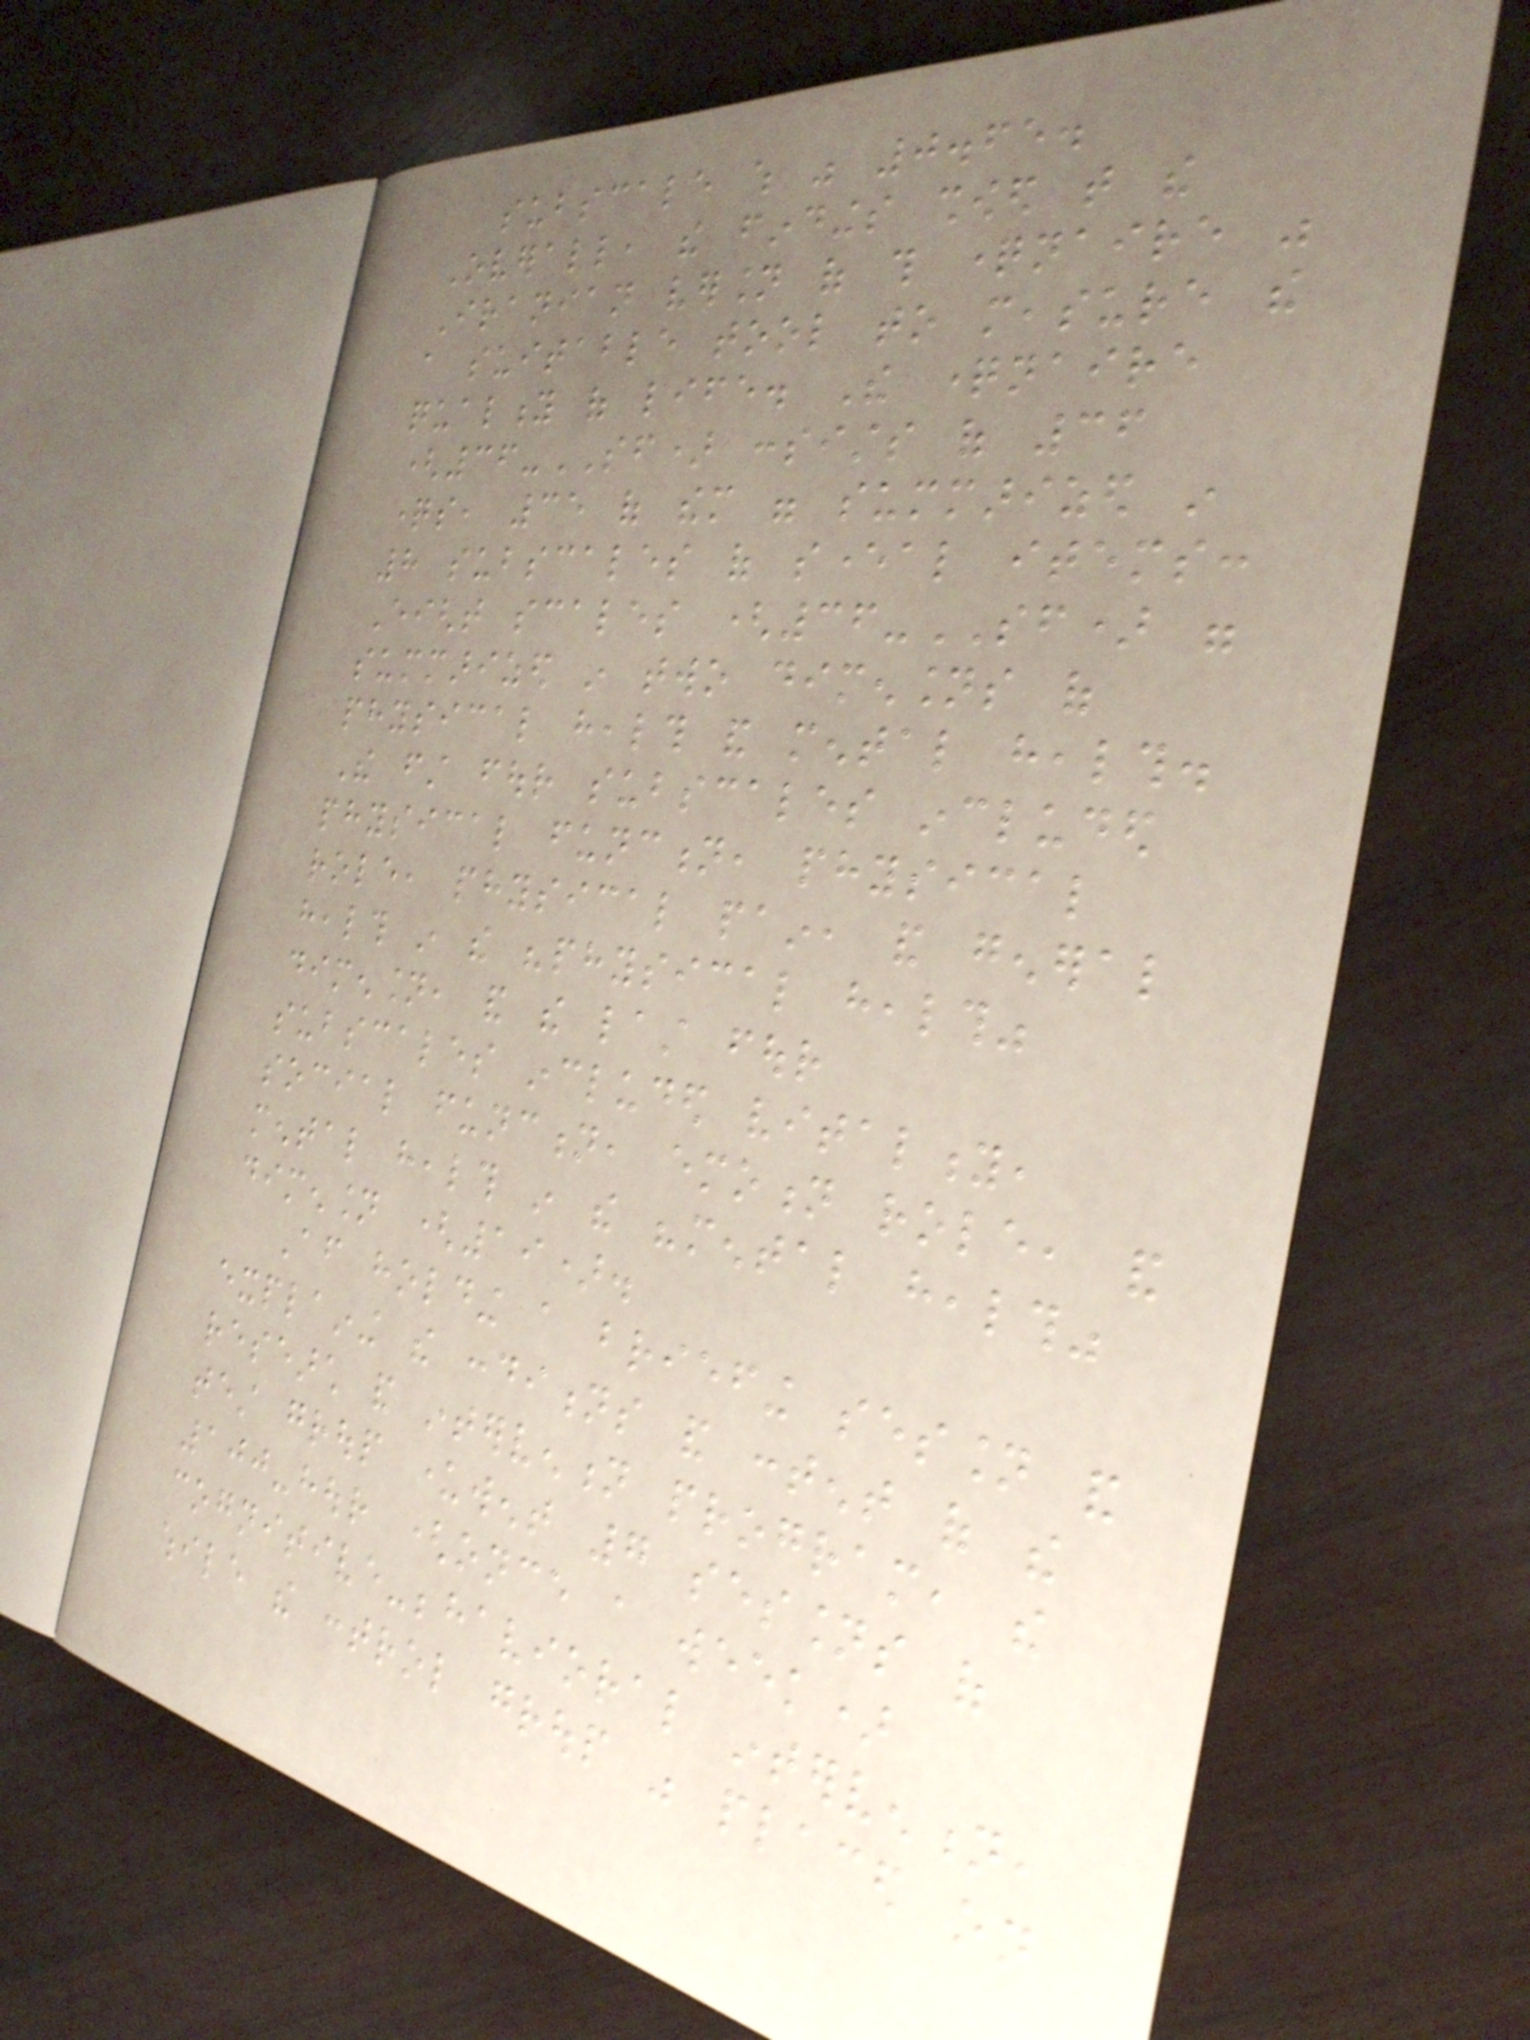subscale which was 0.65.
Overall, the findings showed that the
Iranian version of this questionnaire was
a suitable tool to measure the
quality of life. The questionnaire
(36-SF) consists of 36
questions, 35 of them were summarized in
8 subscales of several items:
Eight scales (36-SF) were
summarized in two dimensions of
physical health and mental health.
The first four subscales included
physical function, physical
role, physical pain, and general
health in the "physical health"
dimension, and the last four
subscales included vitality,
social function, emotion role, and
mental health in the "mental health"
dimension (19).
After holding a briefing session and
explaining the conditions and content of the
research and intervention program, the
test group underwent 7 sessions of
100-hour (once a week)
cognitive-behavioral intervention,
while the control group was placed on
